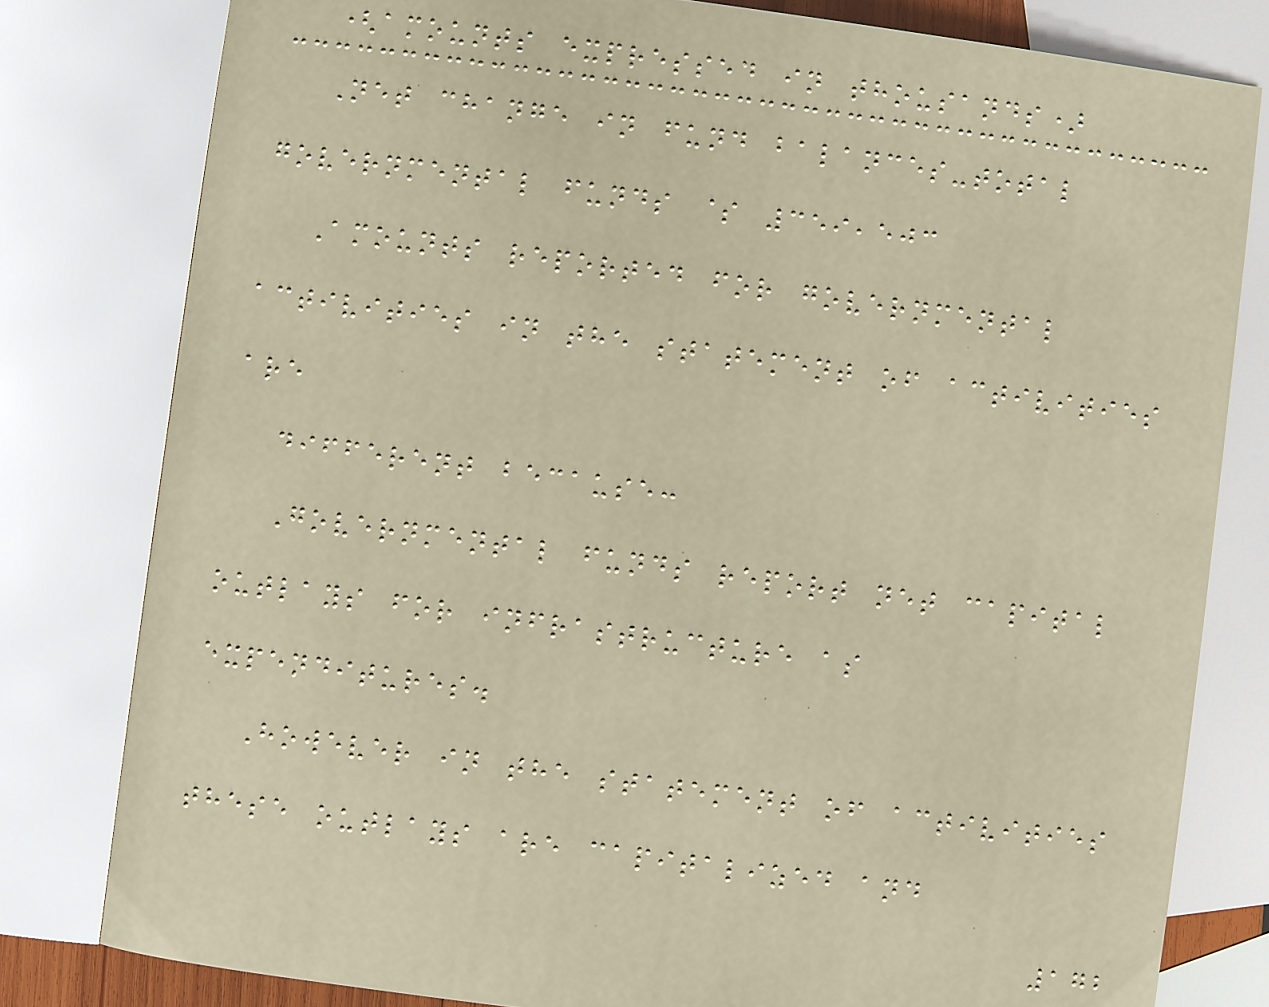(amounts expressed in thousands)
Net change in fund balances-total
governmental funds $ 359,503
Amounts reported for governmental
activities in the statement of activities
are
different because:
Governmental funds report net capital
outlays for infrastructure as
expenditures.
However in the statement of activities
these outlays are capitalized and
172
